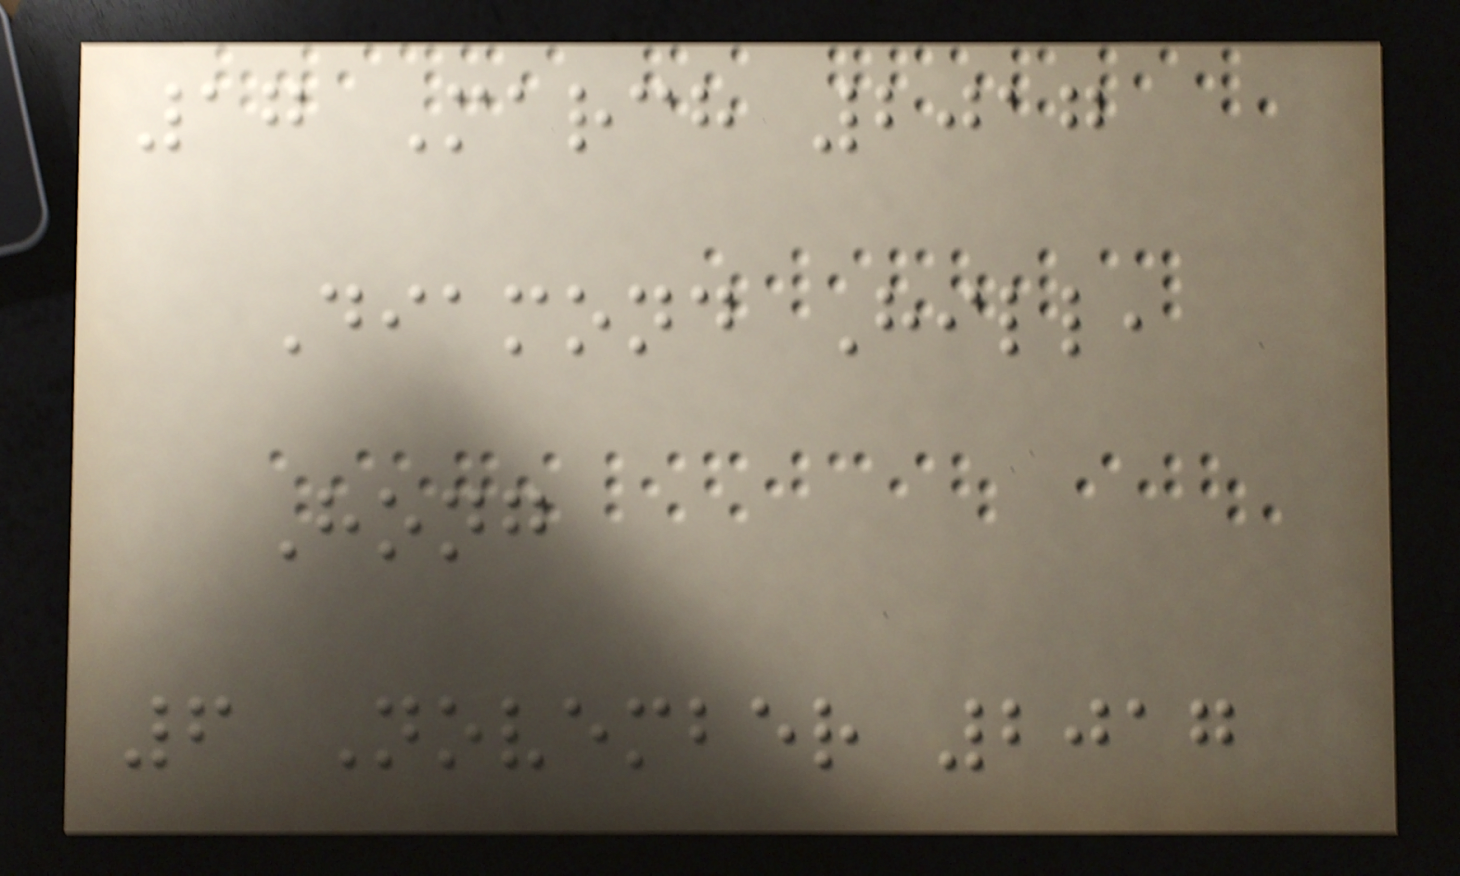17 March 2017
Diamond Hill,
Hong
6 November 2017
